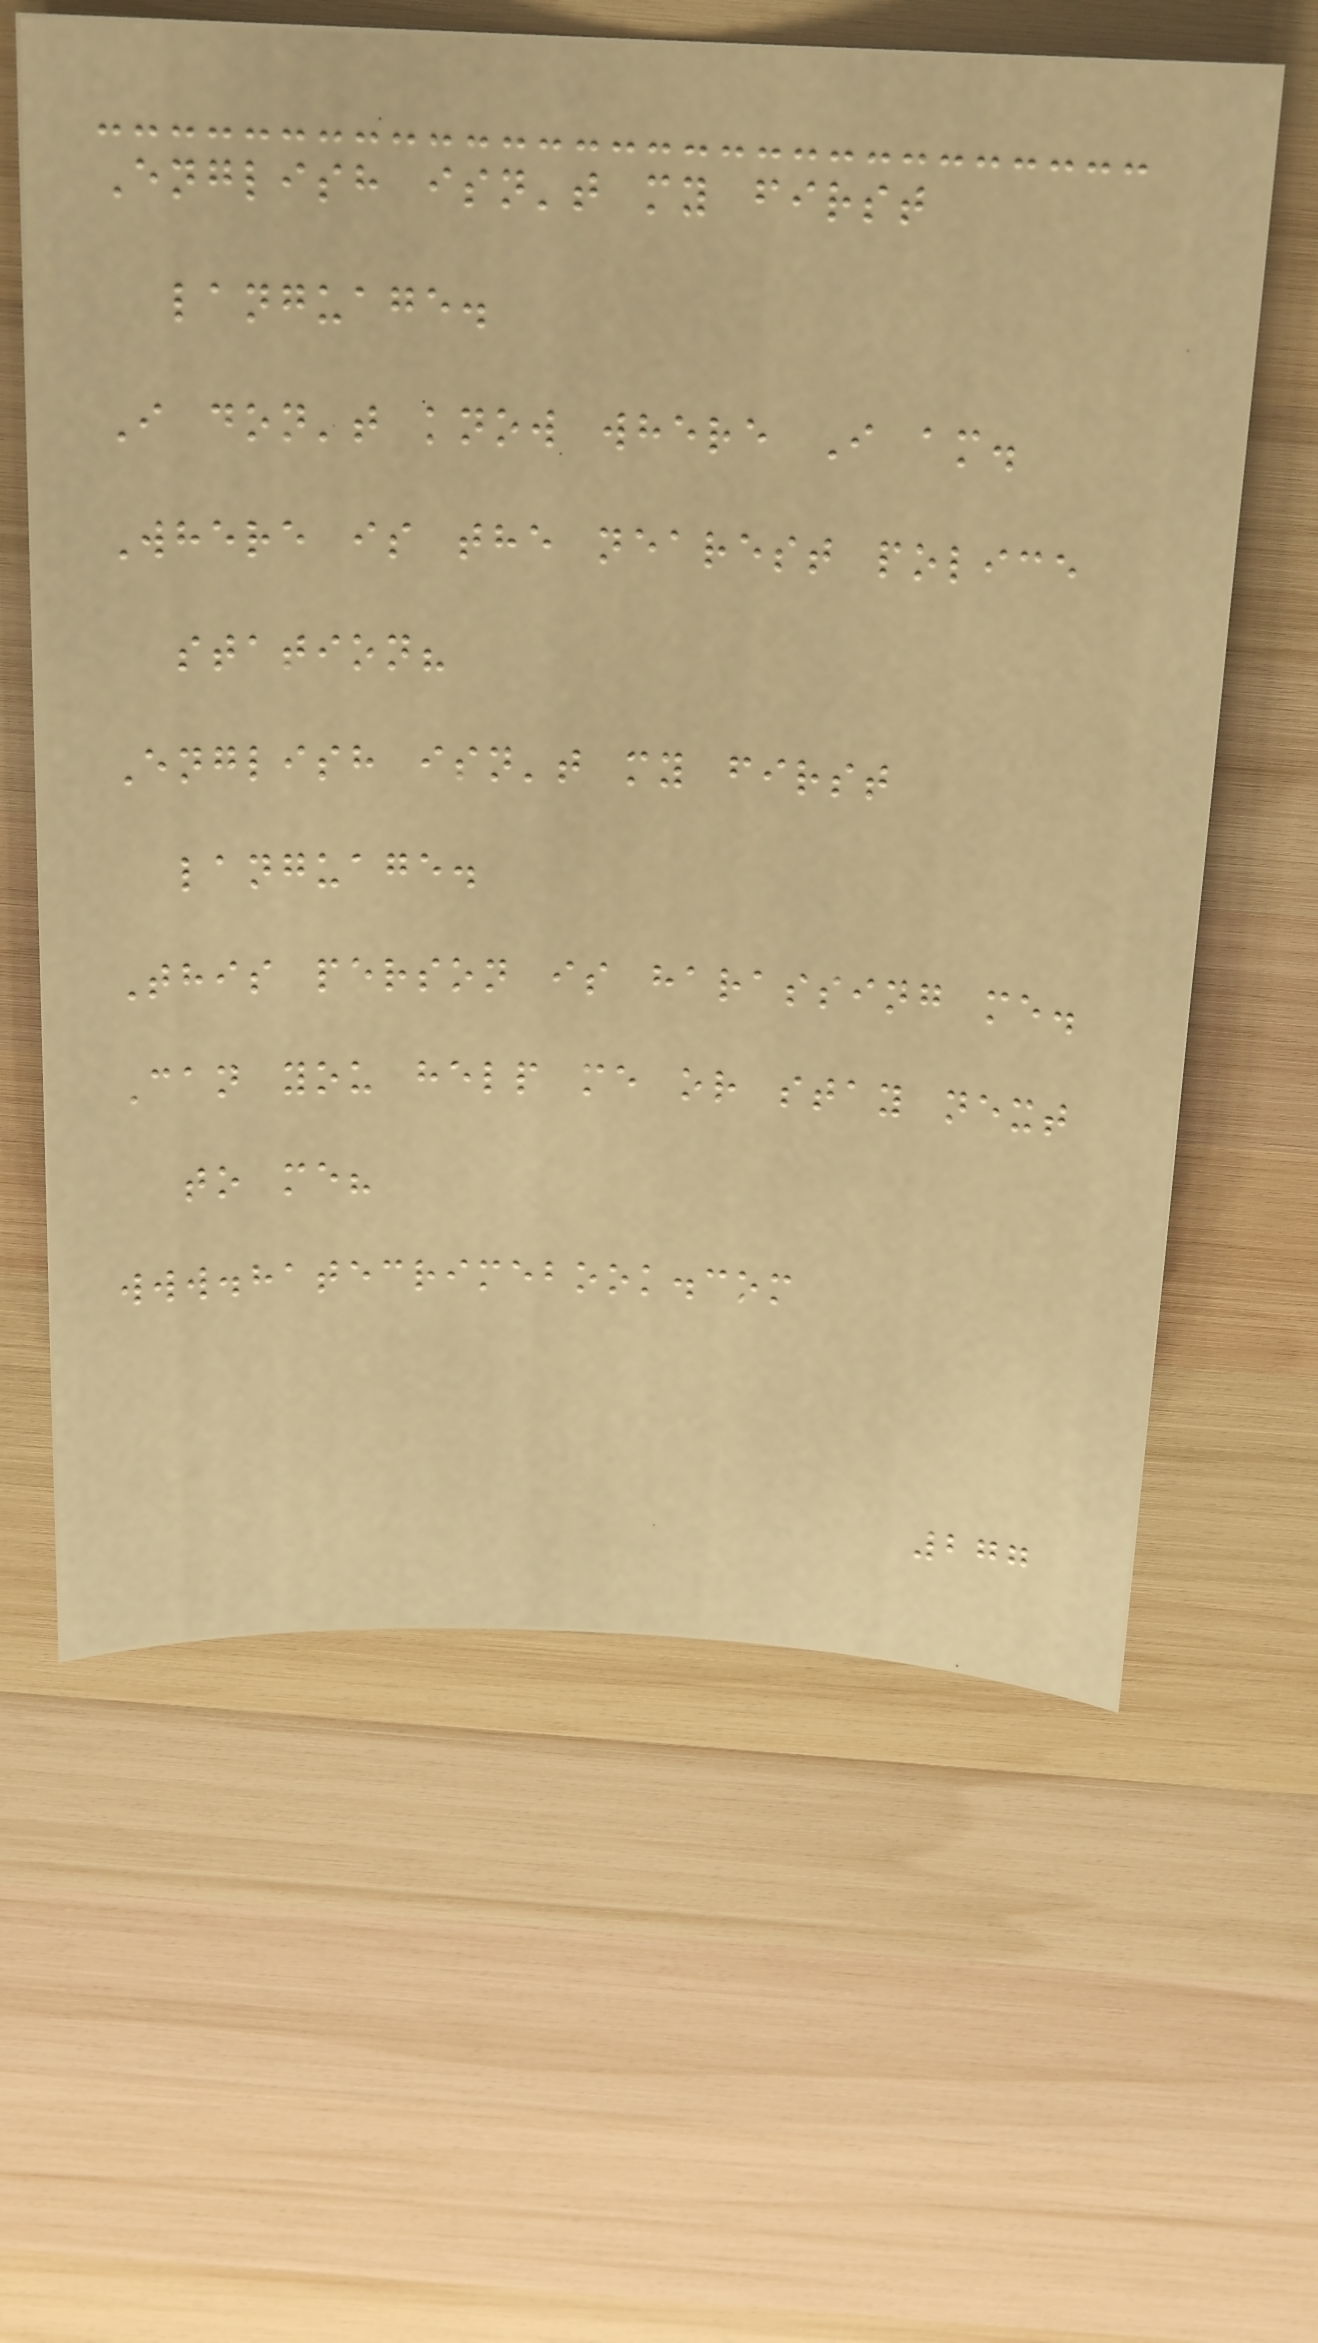English isn't my first
language.
I don't know where I am.
Where is the nearest police
station?
English isn't my first
language.
This person is harassing me.
Can you help me or stay next
to me?
www.hatecrimebook.com
277
